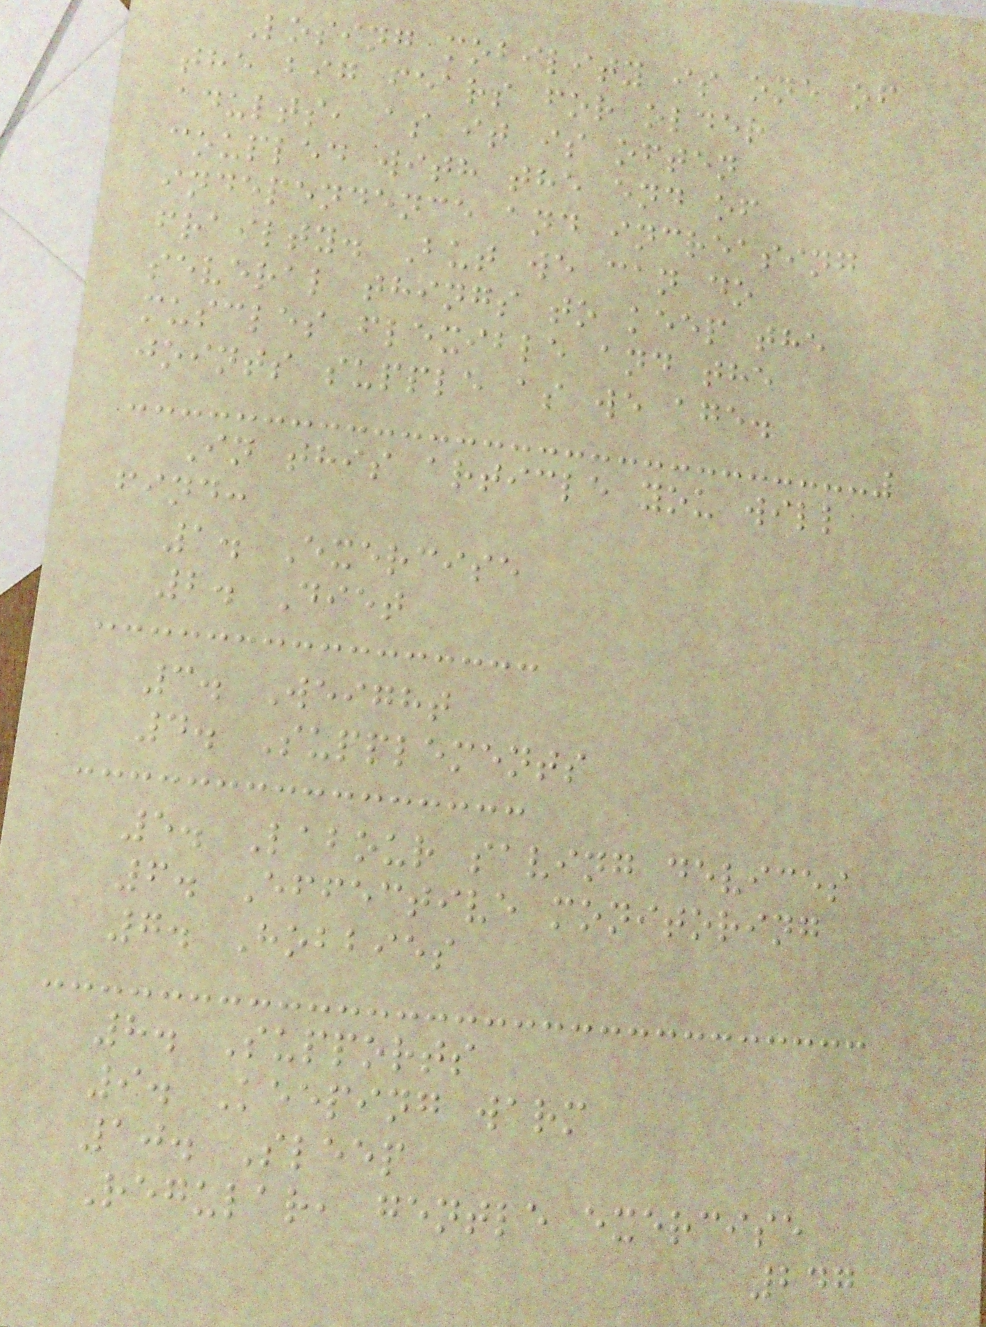Losing mobility is one of
the big fears for older
adults, as it is often
coupled with the end of
independence and increasing
frailty. But we can do
several things to keep the
muscles flexible and the
joints supple as we age.
In this article you will
find:
1. Exercise
2. Diet
3. Weight
4. Supplements
5. Labour saving devices
6. Effective monitoring
7. Hobbies
8. Supports
9. Keeping warm
10. Sleep
Regular, gentle exercise
247
